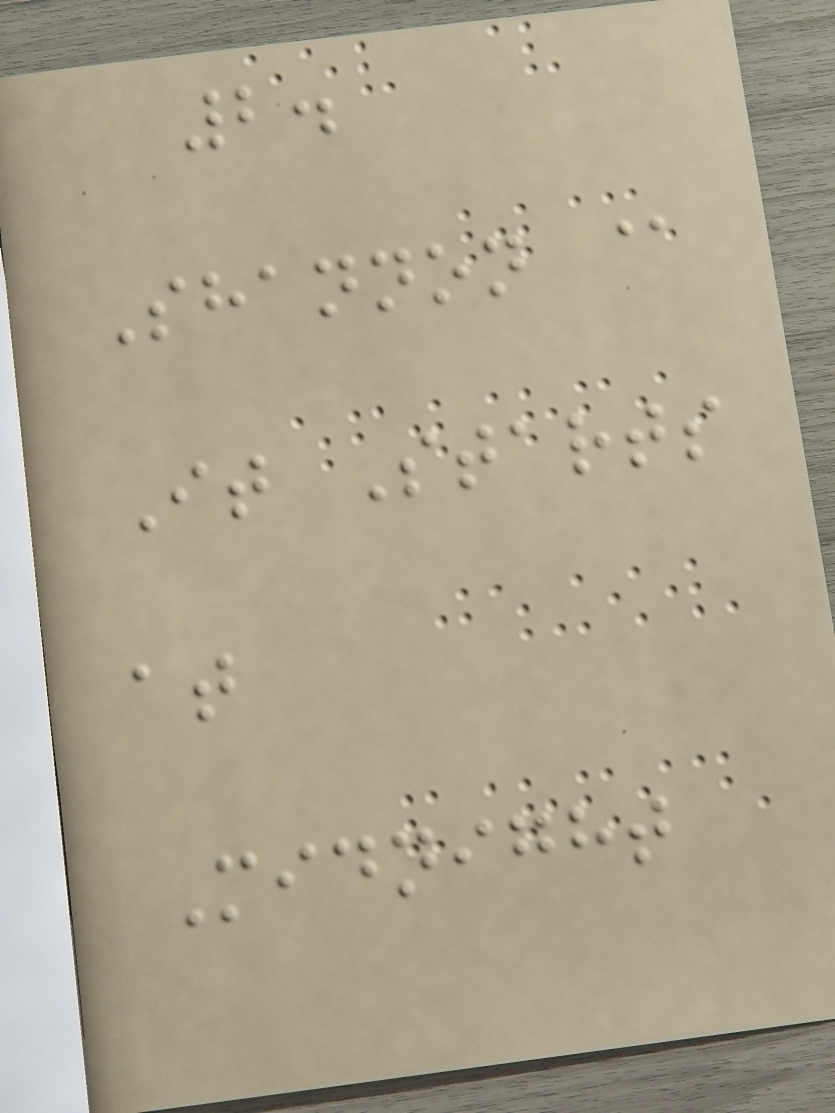2.
Shannon @
It Starts
at
Midnight
